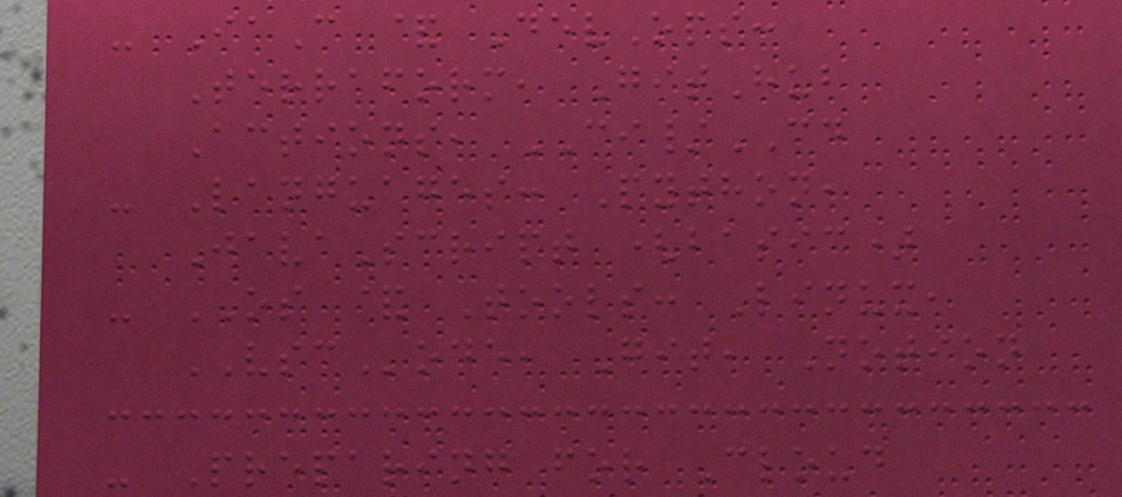- IaC & DevOps:
Terraform, GitHub
Actions, CI/CD
- Languages: Python,
JavaScript (basic)
- OS & Tools: Linux,
VSCode, Git, Notion
- Preparing for Cloud
